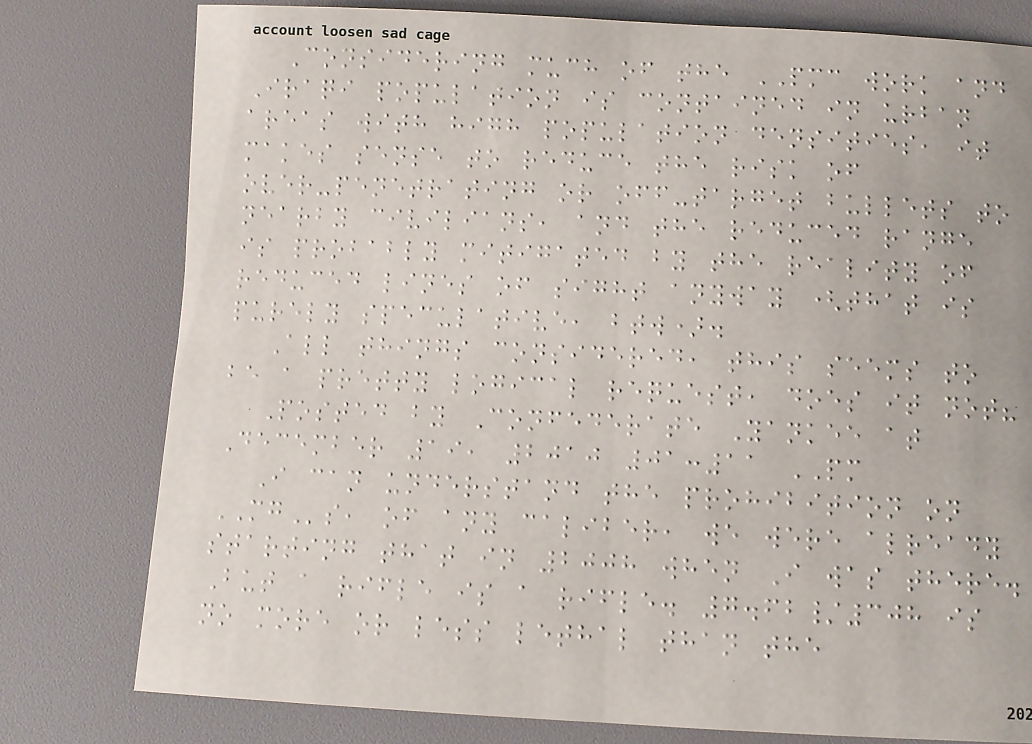Considering much of the PMC work and
Iraqi population is contained in urban
areas with high population densities, it
makes sense to reduce the risk of
over-penetrating or off-target bullets to
nearby civilians, and the reduced range
is probably mitigated by the reality of
reduced lines of sight anyway (that is
purely speculative, btw).
All things considered, this seems to
be a pretty logical request, does it not?
Posted by Confederate Yankee at
December 19, 2010 01:11 PM
I can understand the prohibition on
MGs, of any caliber, we were already
starting that in 2008 when I was there.
But a rifle is a rifle. 7.62/308 is
no more or less lethal than the
